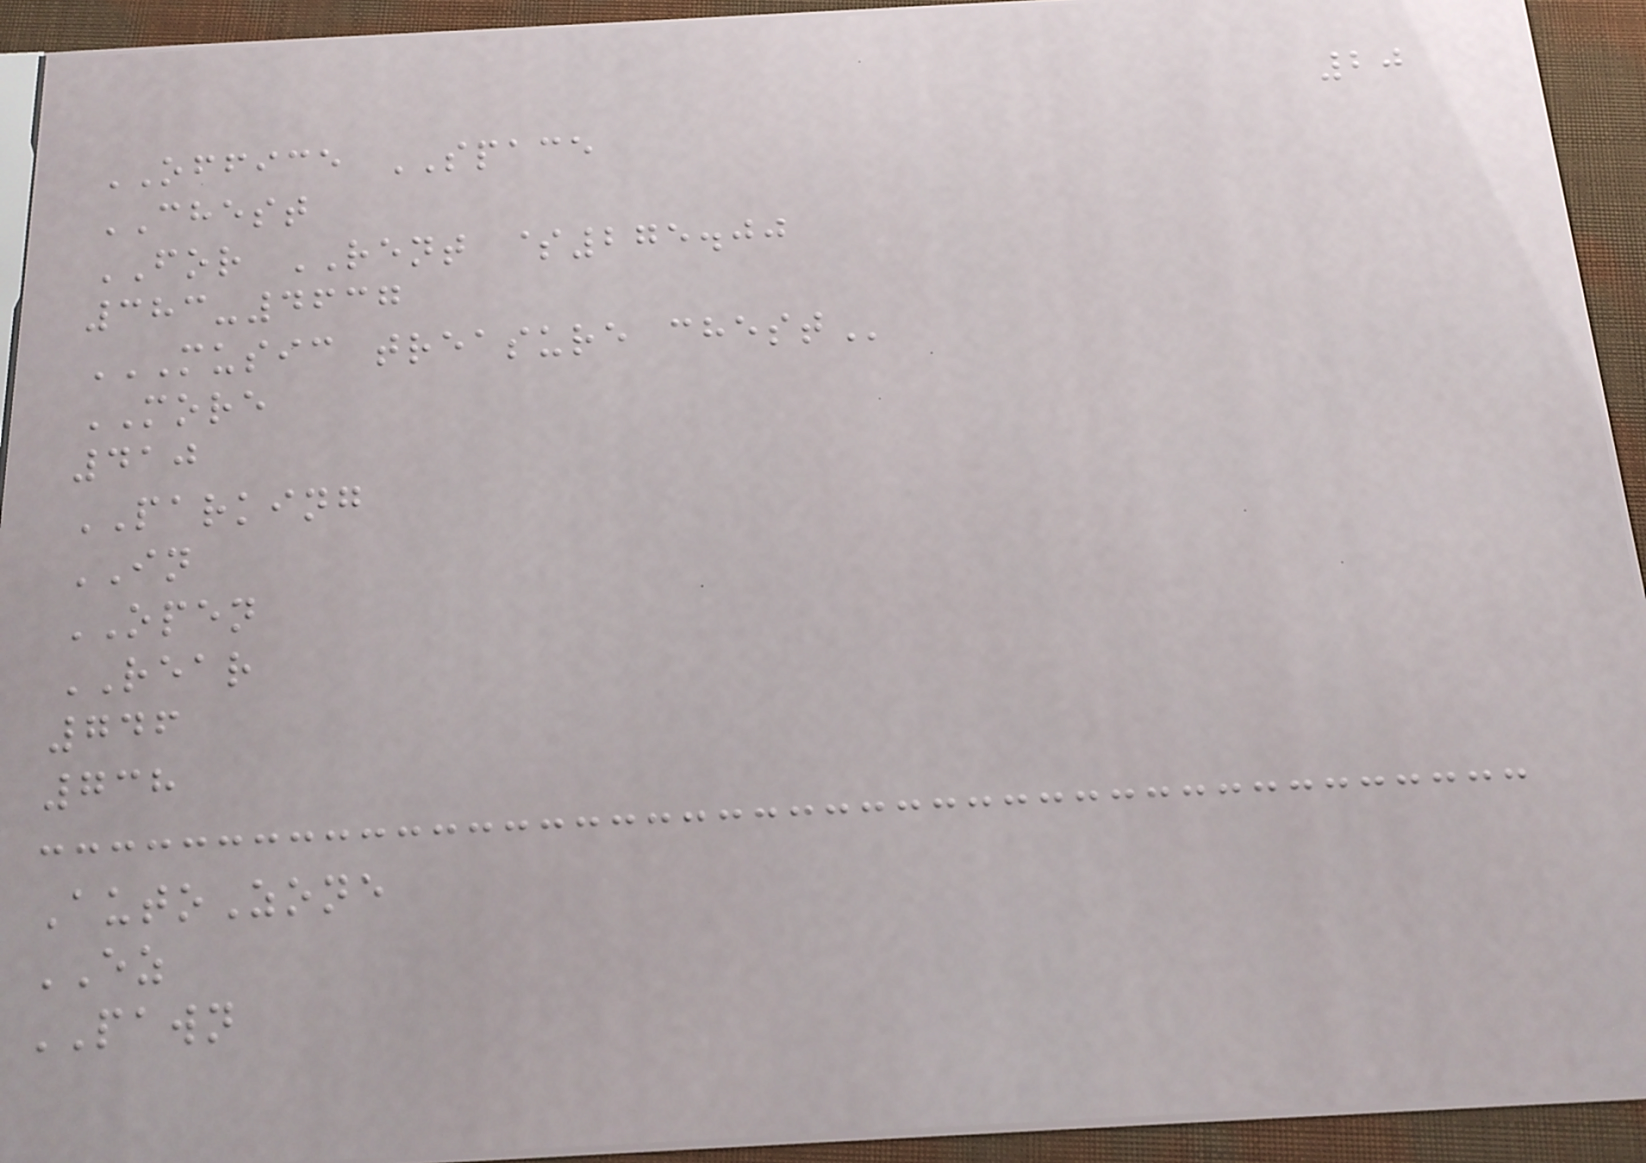20
OFFICE SPACE
CHEST
FOR RENT $275.00
383-4637
MUSIC TREASURE CHEST
MORE
410
PARKING
IN
OPEN
REAR
746
738
AutoZone
EZ
PAWN
